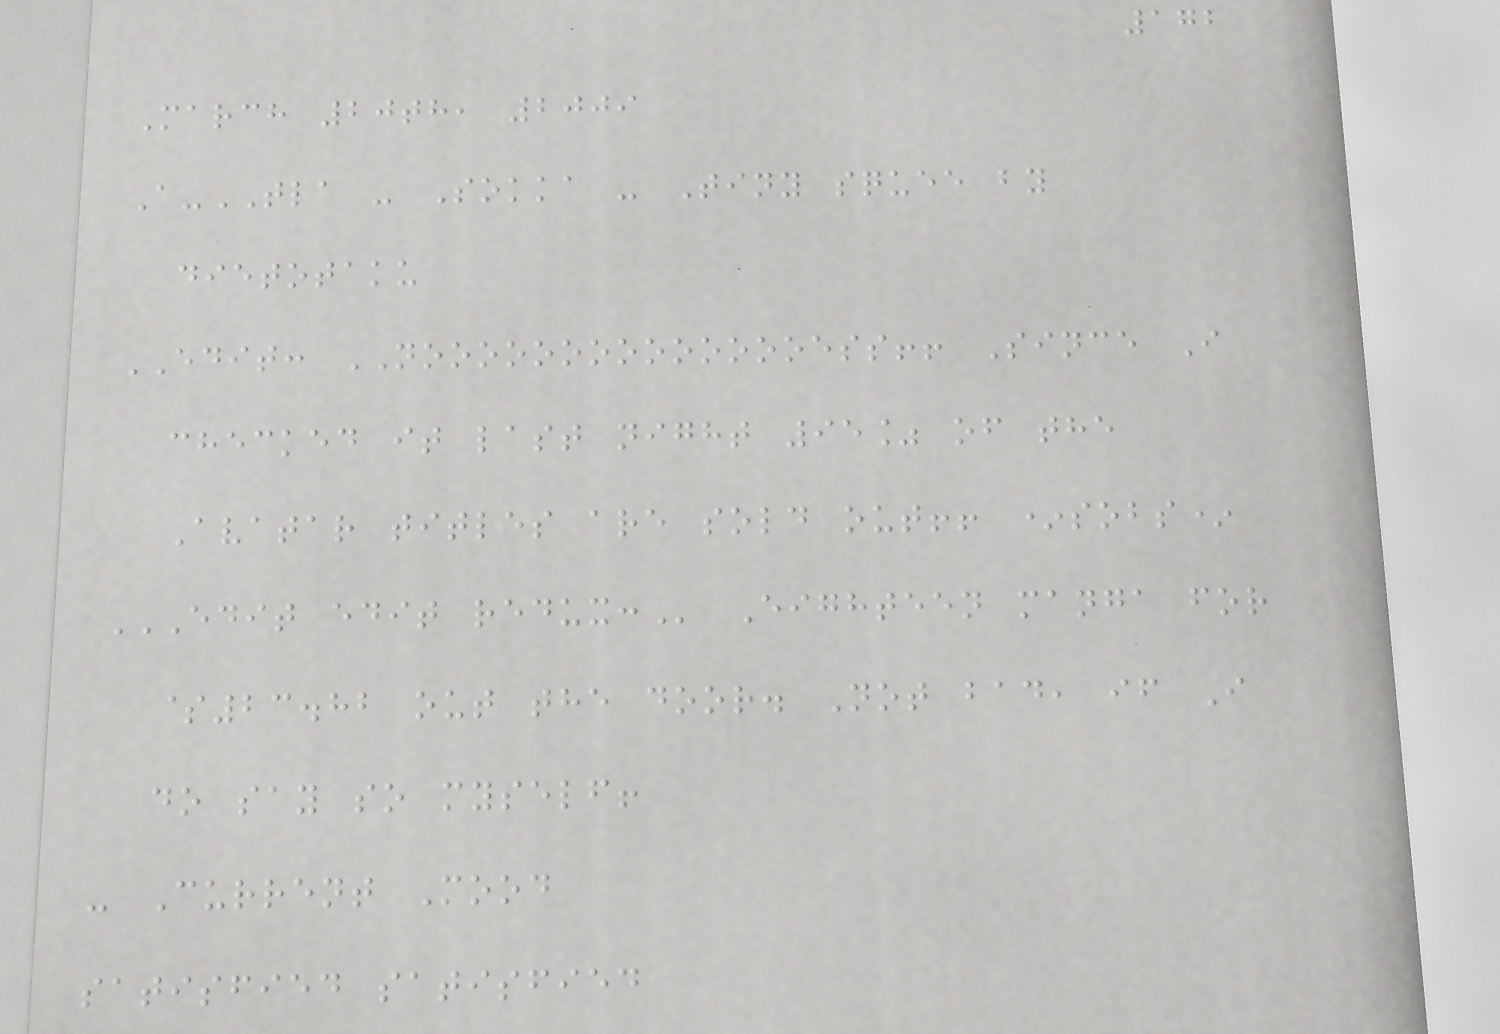172
March 20th, 2009
A-TLA - Sokka - Tiny squee by
dietotaku
EDIT: NOOOOOOOOOOOOOOESS!! Since I
checked it last night 95% of the
Avatar titles are sold out!! *sobs*
EDIT EDIT REDUX: Eighteen manga for
$23.82 out the door. Not bad, if I
do say so myself!
- Current Mood
satisfied satisfied
